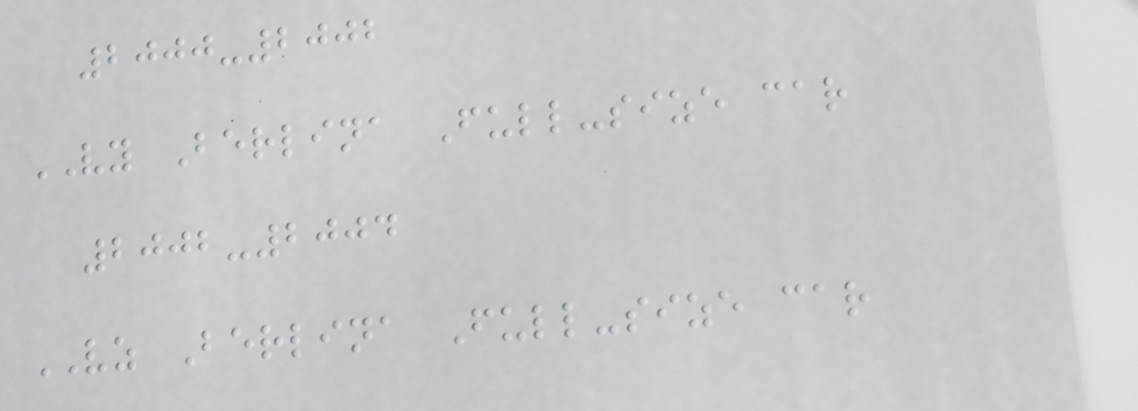2000-2002
VY Berlina Full-size car
2002-2004
VZ Berlina Full-size car
